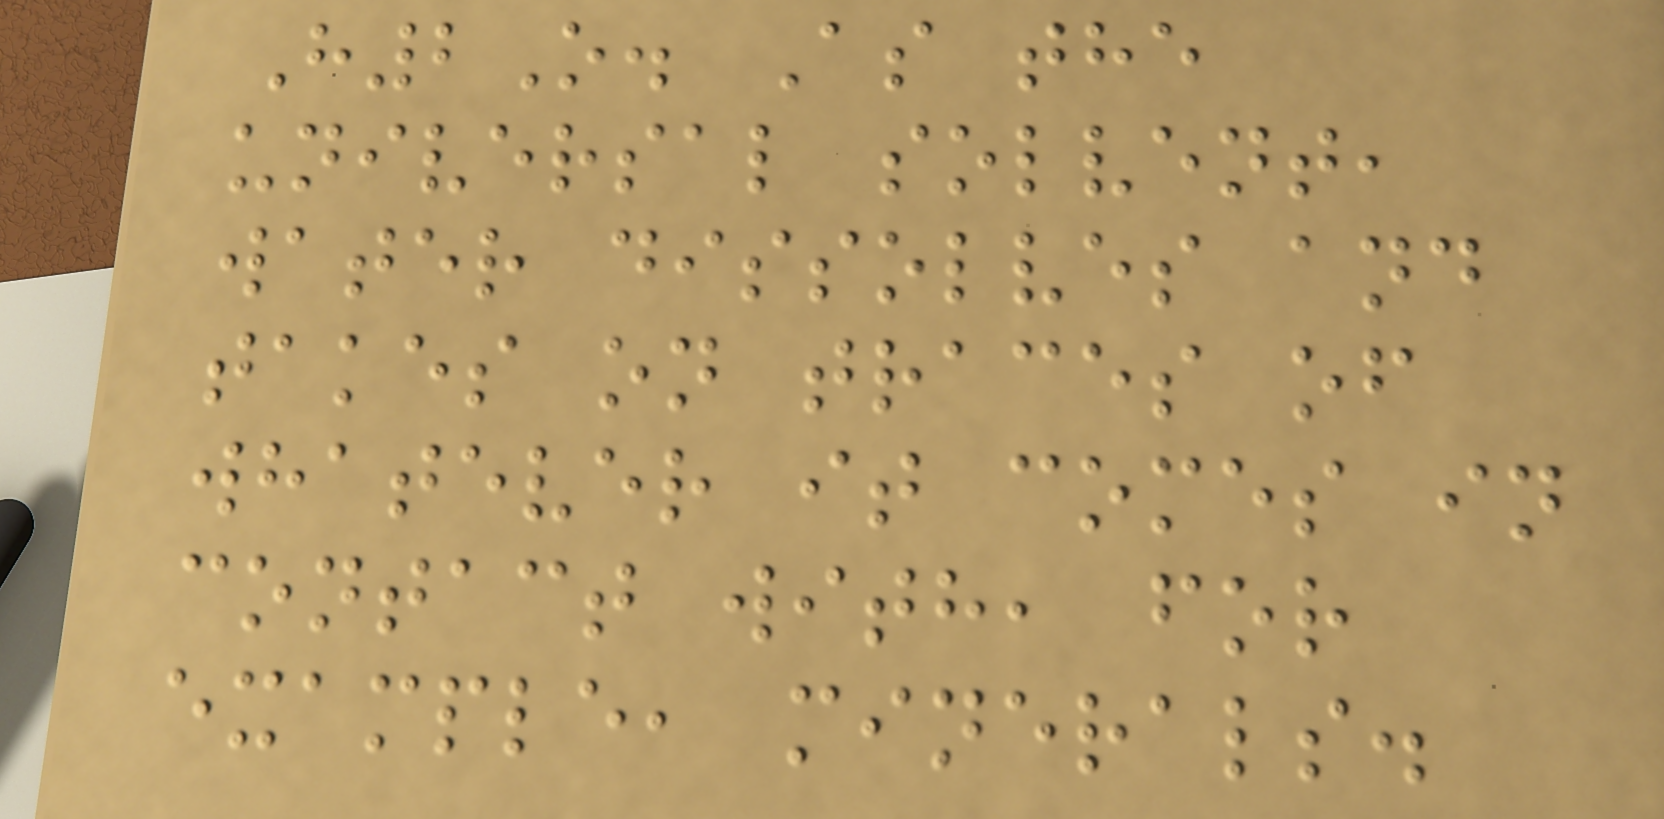H2O. As the
universal solvent,
water dissolves and
takes on traces of
whatever it comes in
contact with, for
example, minerals.
